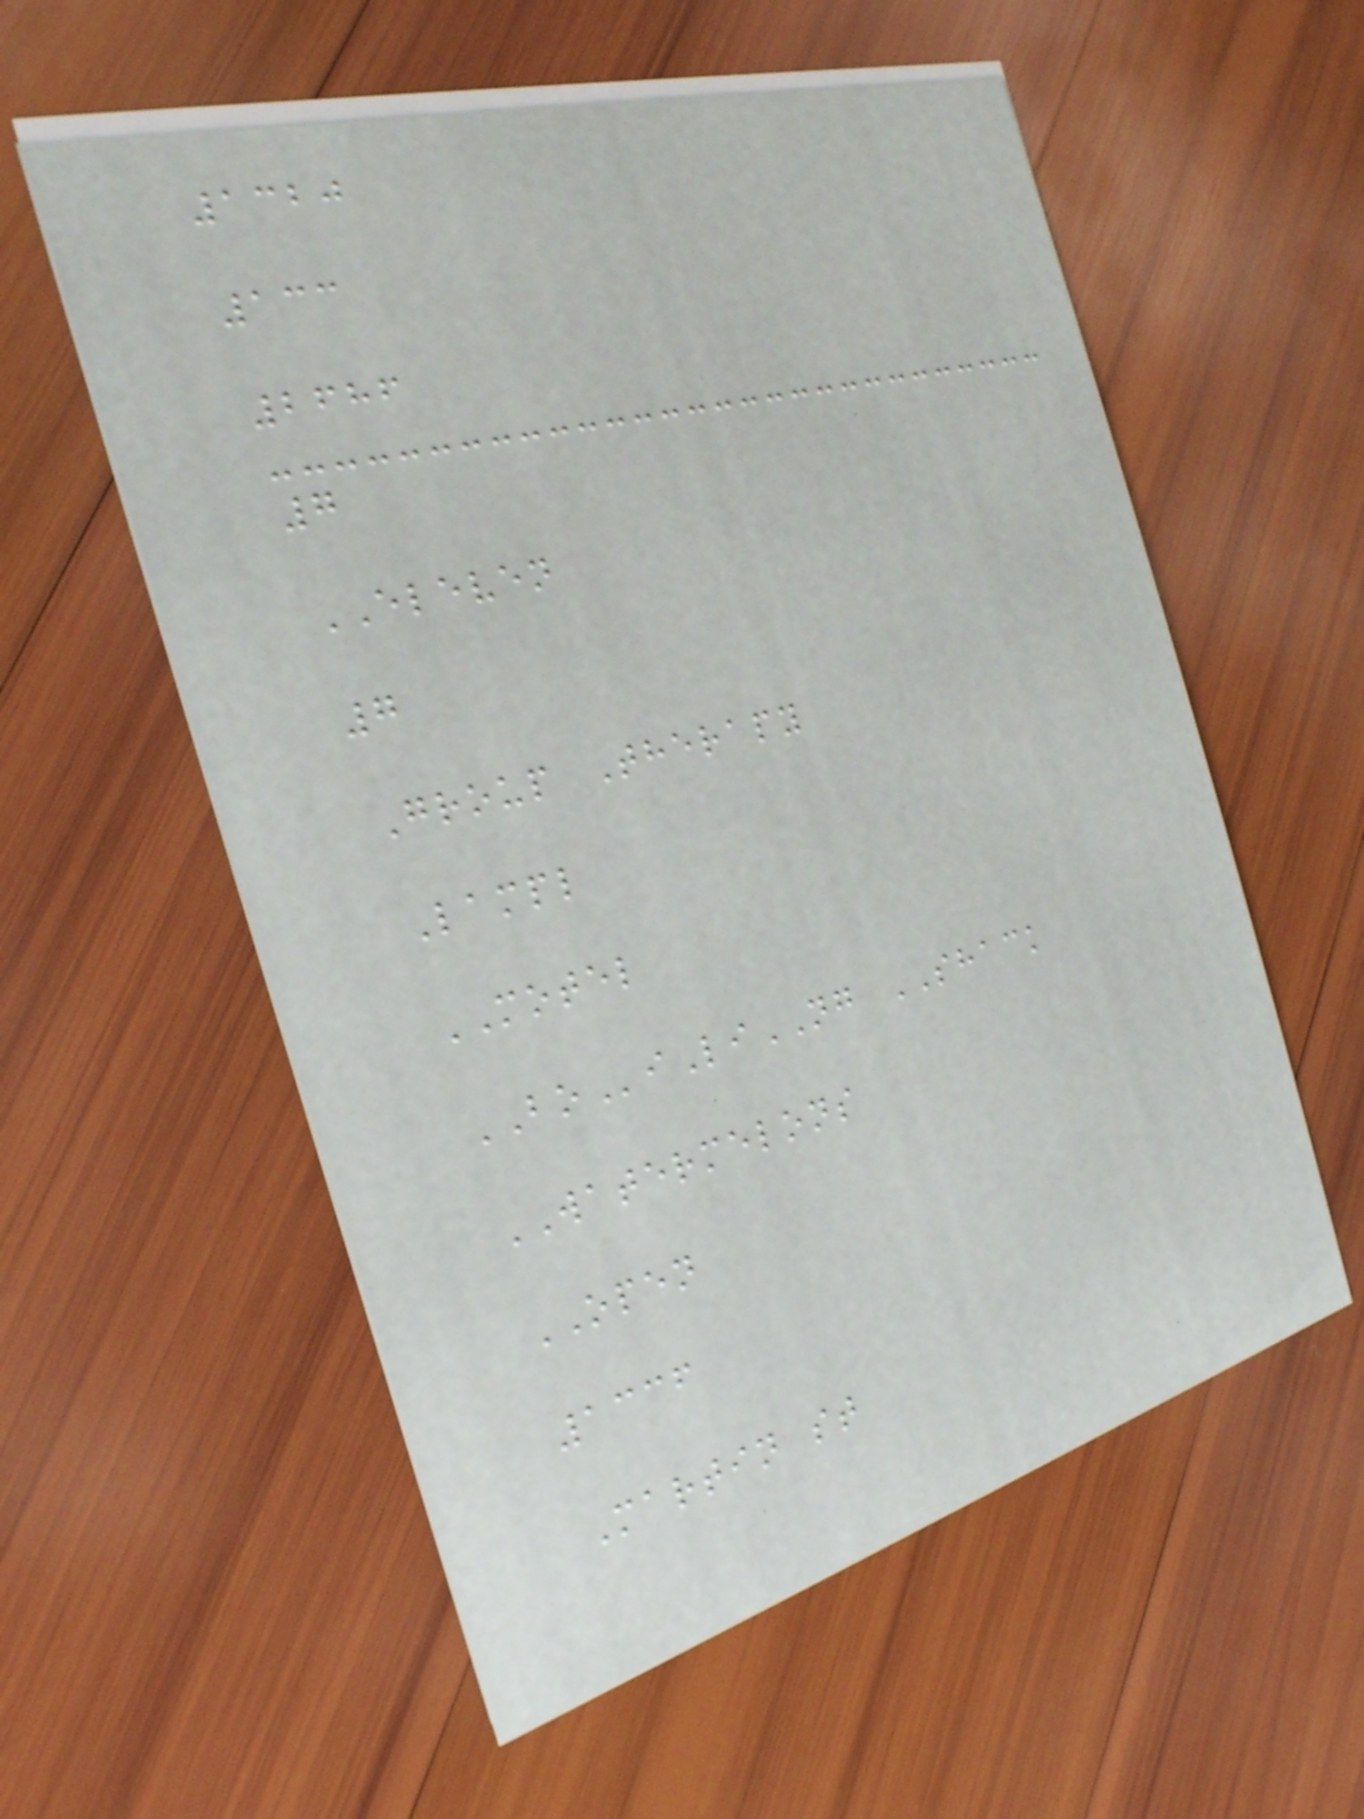1320
133
2686
7
ELEVEN
7
Group Therapy
Lampl
MOTEL
BOiLiNG SHACK
WATERMELONS
OPEN
1336
Martin st
